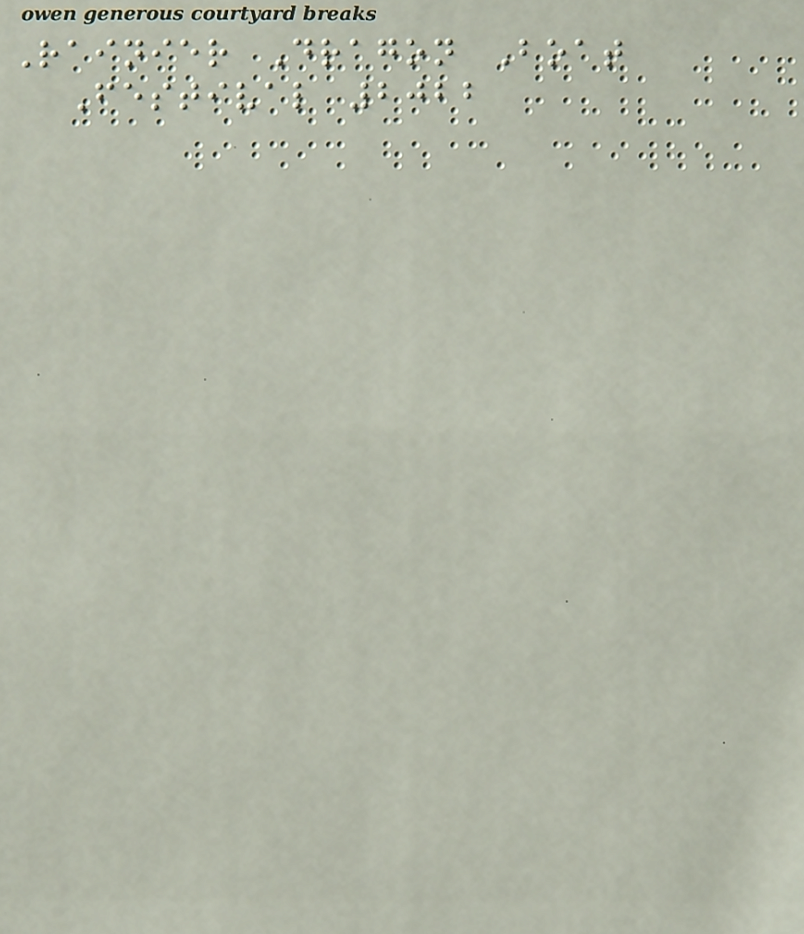Rainier Dragon Boat
Festival 2022
